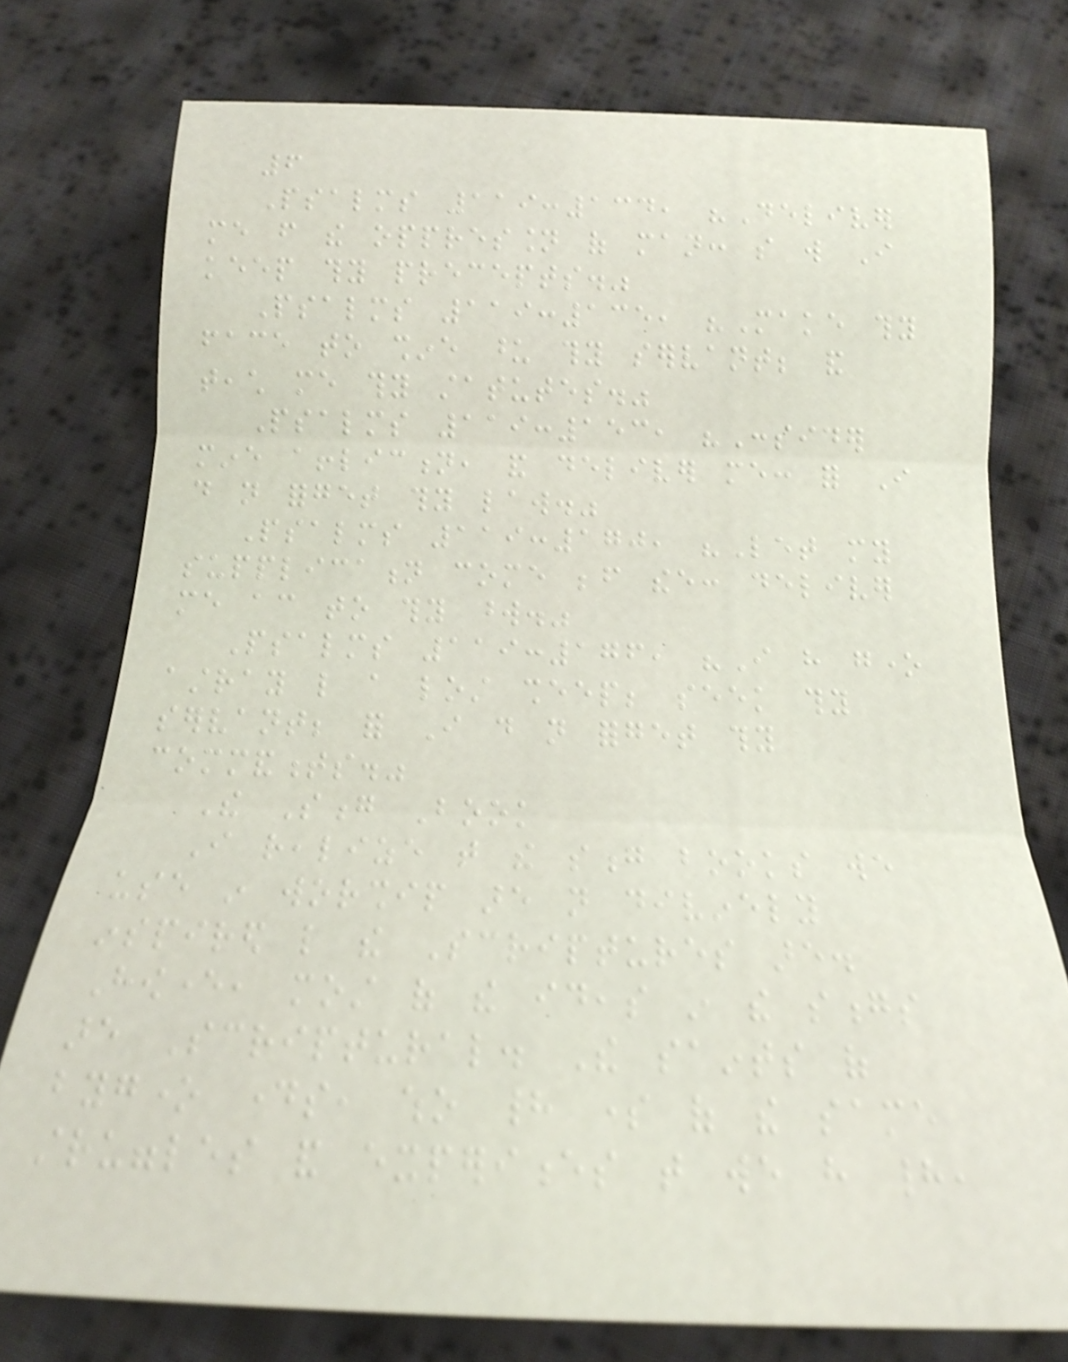6
Psalms 119:134, "Deliver
me from the oppression of man: so will I
keep thy precepts."
Psalms 119:135, "Make thy
face to shine upon thy servant; and
teach me thy statutes."
Psalms 119:153, "Consider
mine affliction, and deliver me: for I
do not forget thy law."
Psalms 119:170, "Let my
supplication come before thee: deliver
me according to thy word."
Psalms 119:176, "I have gone
astray like a lost sheep; seek thy
servant; for I do not forget thy
commandments."
The Song Book
I realize that the song books we
use in worship are not divinely
inspired like the Scriptures are.
However, most of the ideas in the songs
are Scriptural. The saints of
bygone days, who had some of the same
struggles and experiences that we have had,
